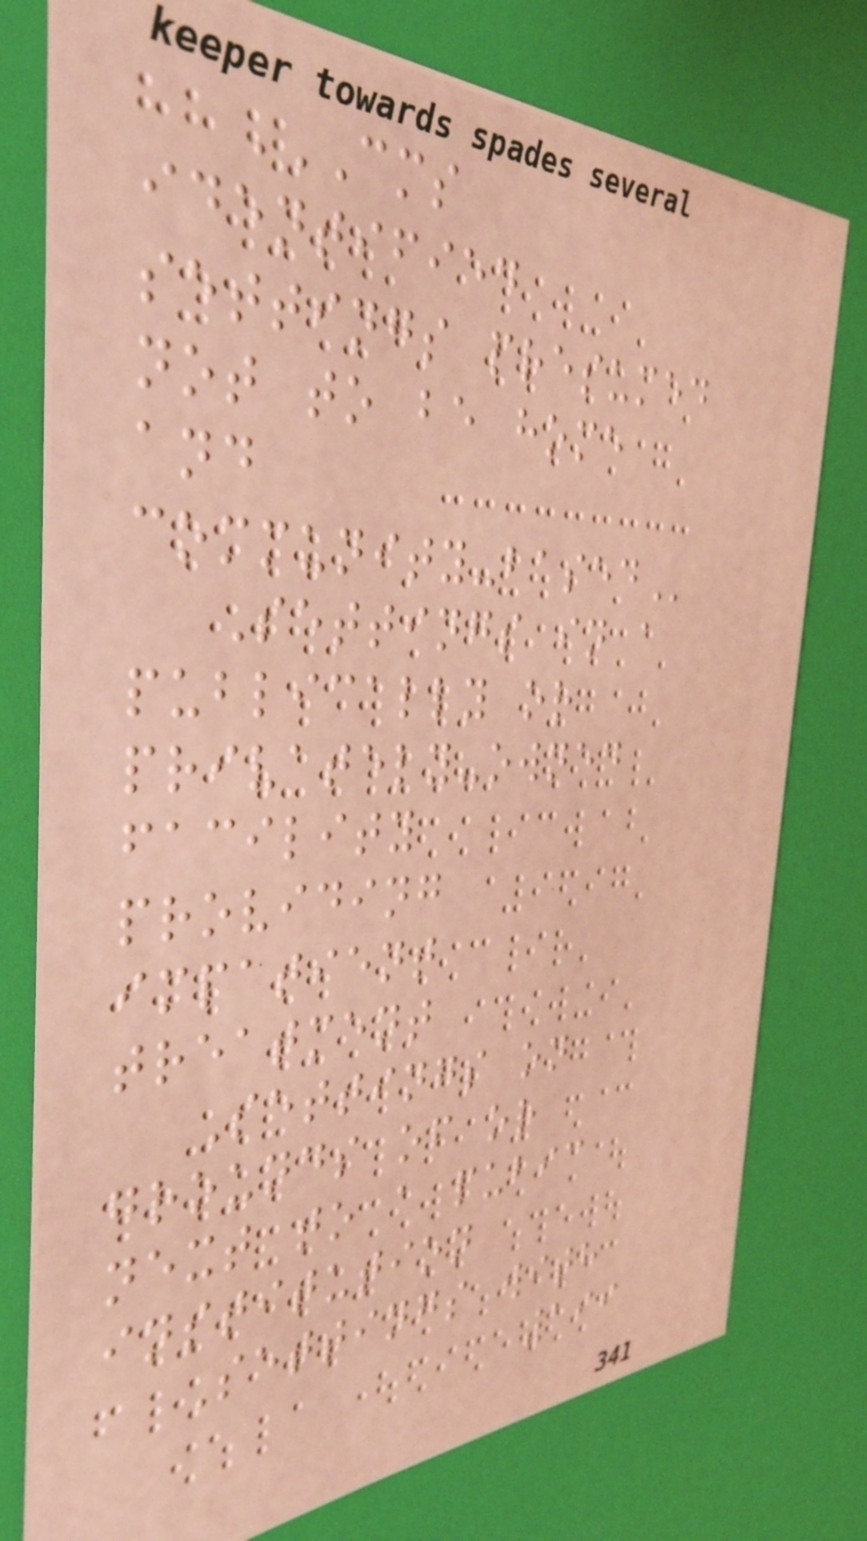CMS
IDENTIFIED
SETTINGS PRESUMED
NOT TO BE HOME
AND
COMMUNITY-BASED
Settings in a
publically or
privately-owned
facility
providing
impatient
treatment
Settings on
grounds of or
next to a pubic
institution
Settings with
199
